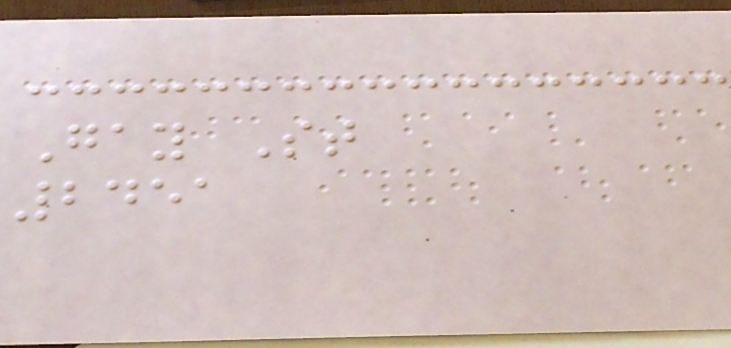Gay St
2451
